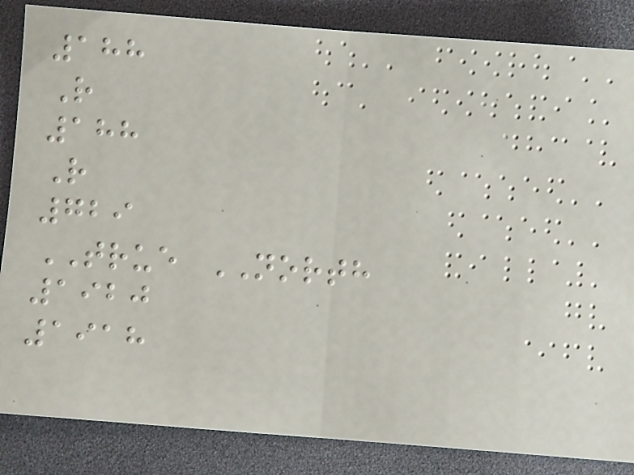188
R
188
R
729
TRUE NORTH
1920
1918
